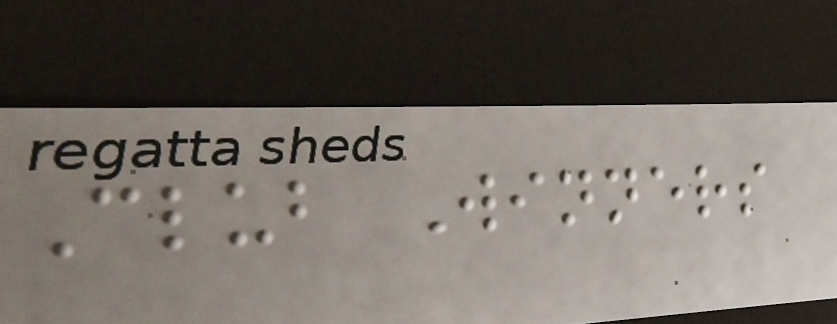Club Winners
